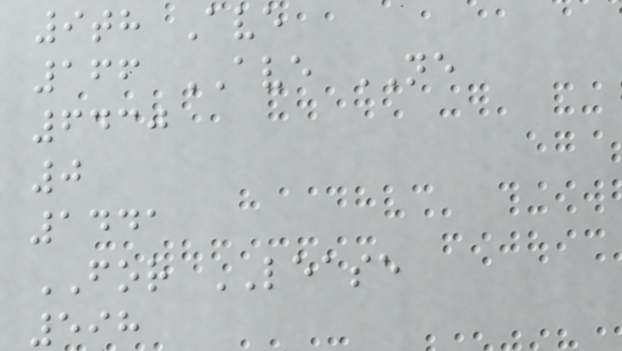9th Ave
166 AVE NE
6430
0
1441
FOR LEASE
598
